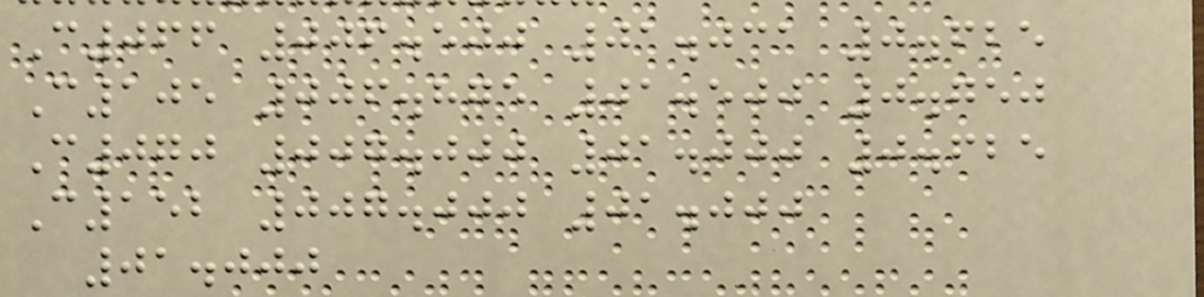C066 006.500 01.031 0.625
C105 006.875 01.500 0.750
C070 007.000 01.000 0.625
C152 007.000 01.000
01.000
